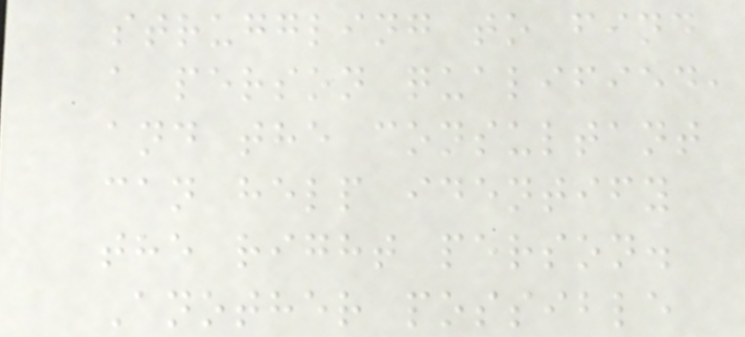struggling to find
a person qualified,
and the consultant
can help identify
the right person.
Another possible
